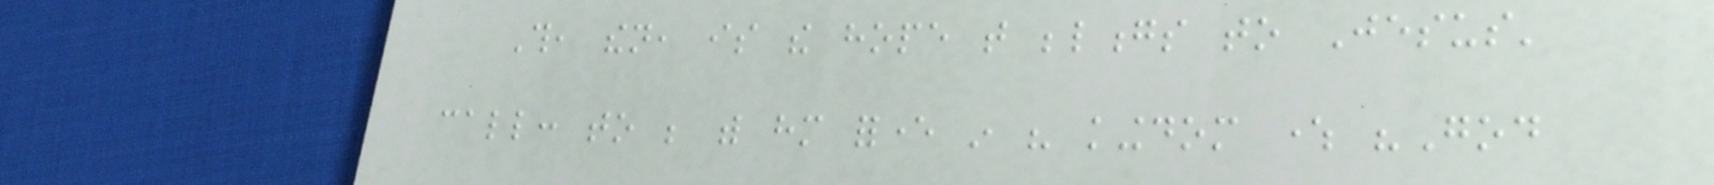This, then, is the hope that belongs to Jesus'
call: to be with him forever in his kingdom where "God
